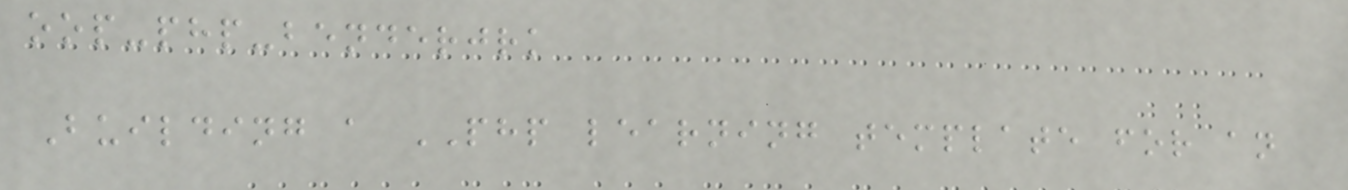oop-php-benderjrk
Building a PHP learning template for an
